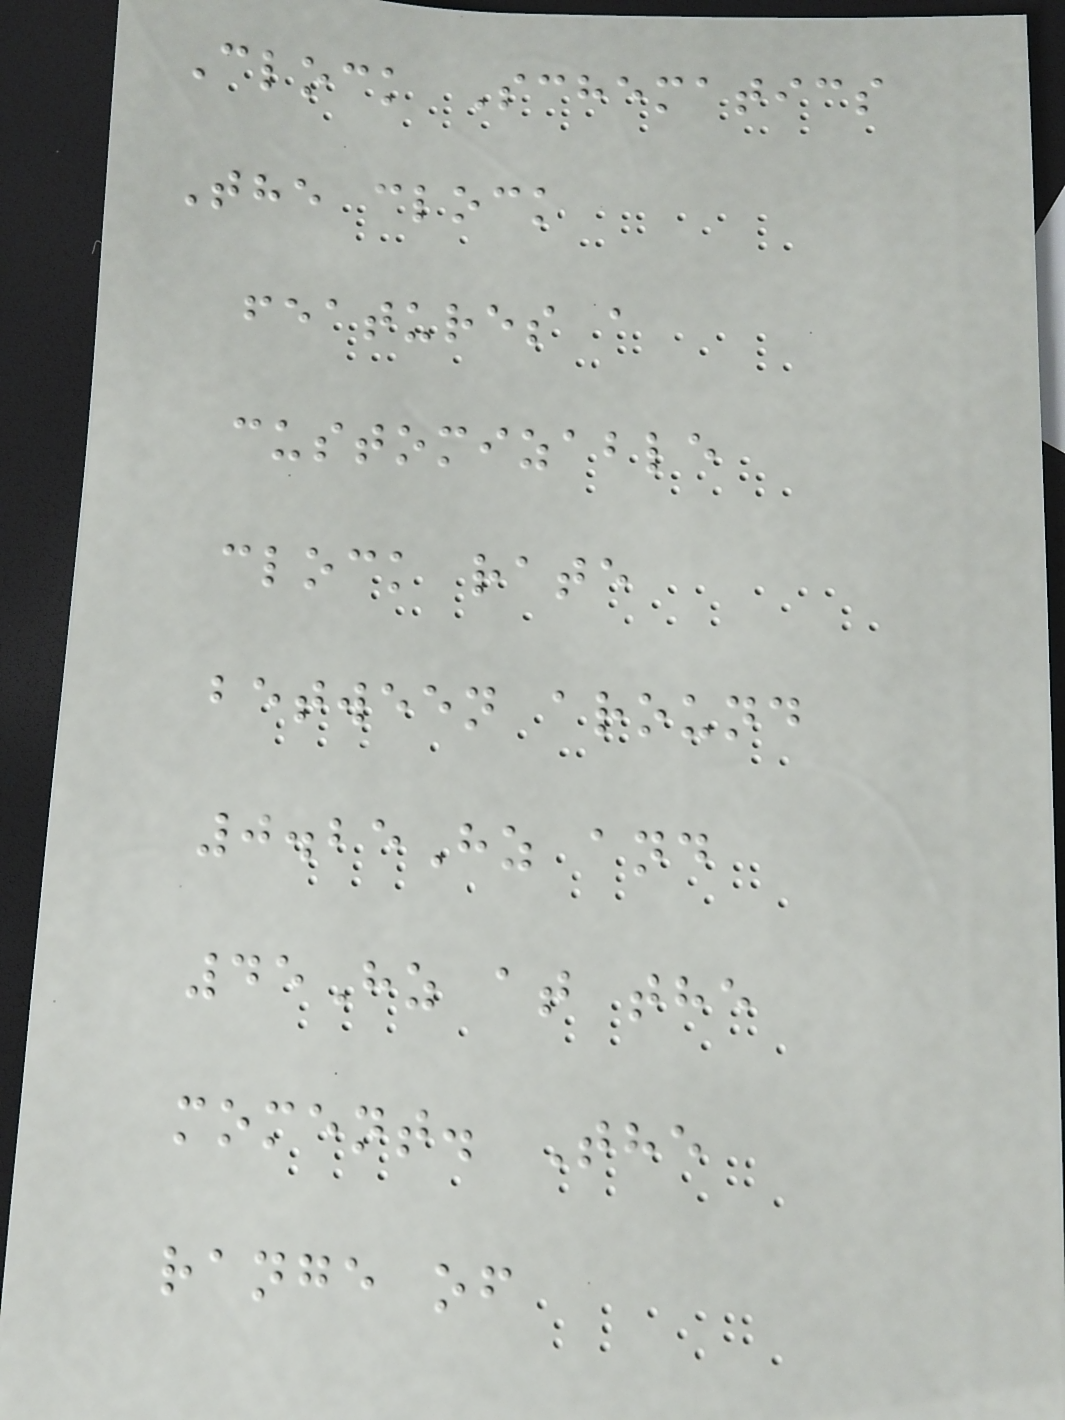Clock Schematics
The clock
features a
customizable
clock rate
between around
0.25Hz and
45Hz at the
moment. The
range of
